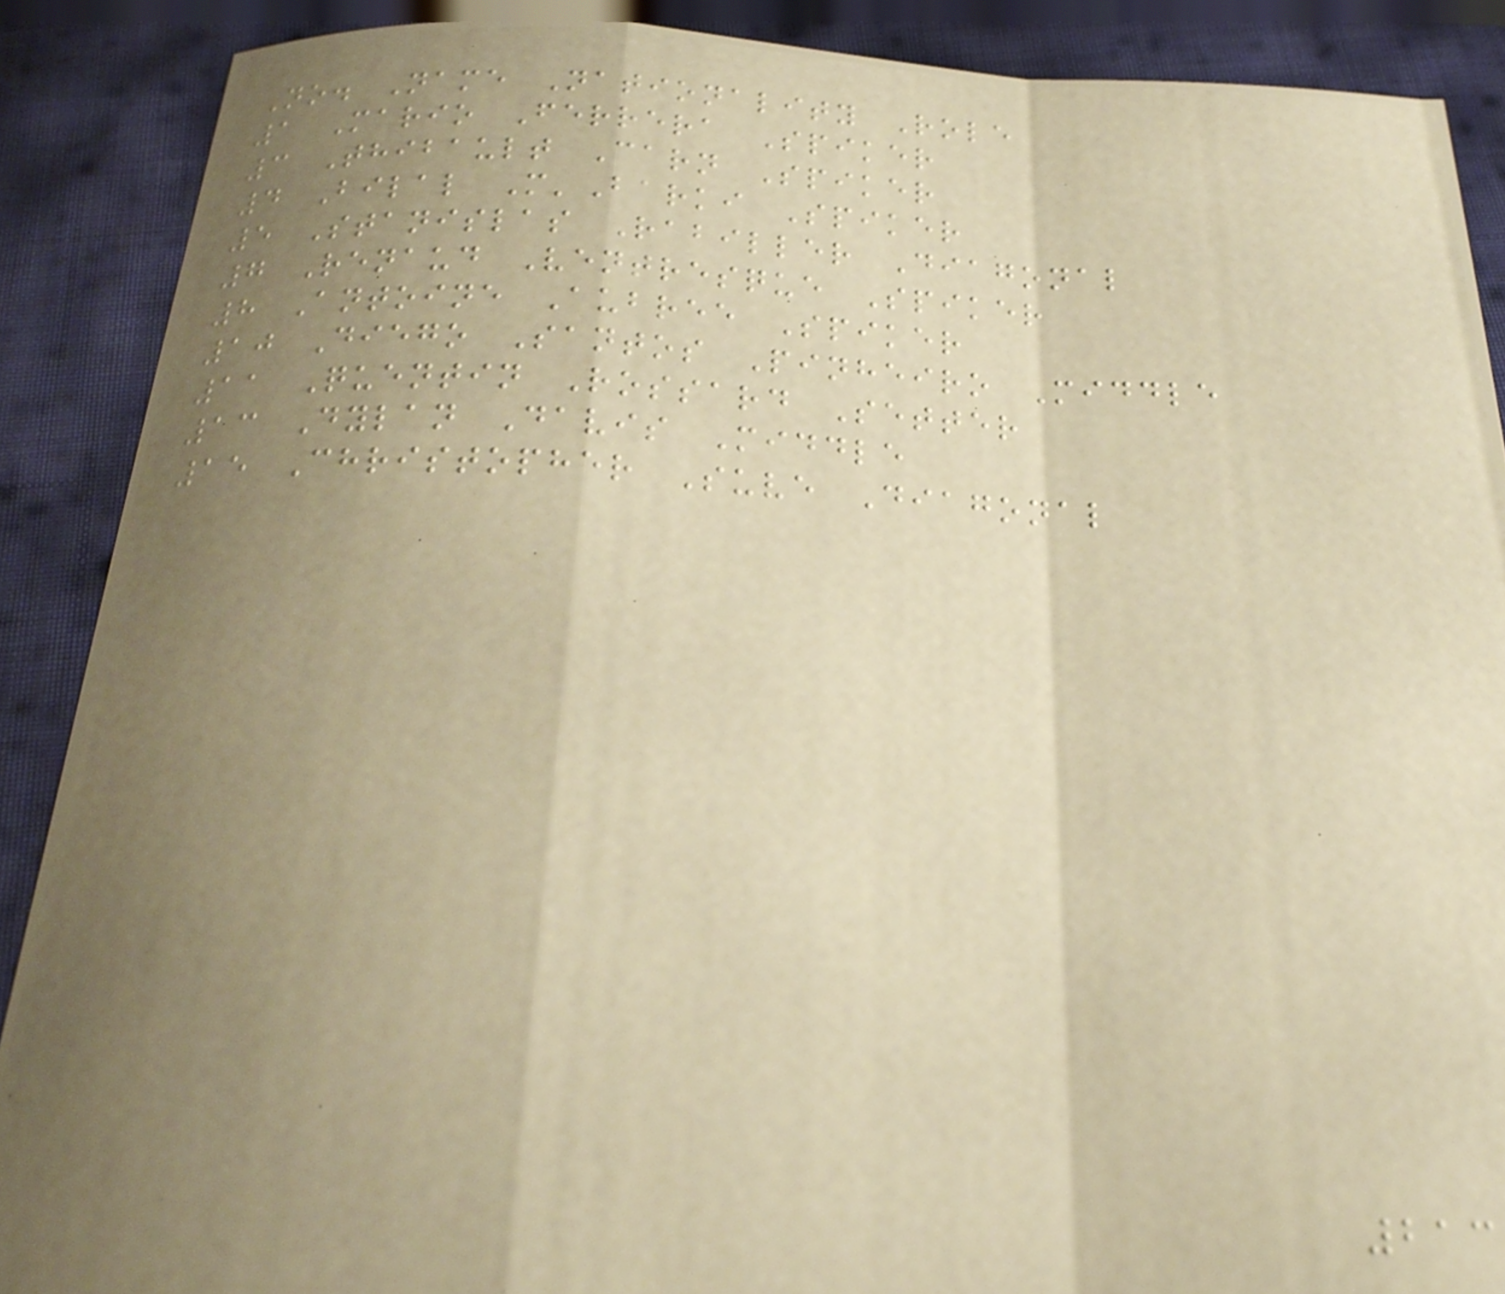No. Name Nationality Role
1 Mario Ferrera Spiker
3 Thibault Carn Spiker
4 Bilal M'Barki Spiker
5 Stanislas Rabiller Diagonal
7 Renaud Ventresque Spiker
8 Antoine Aubree Spiker
10 Diego Santos Pinheiro Middle
11 Quentin Rossard Setter
13 Dylan Davis Middle
15 Christopher Suve Diagonal
213
